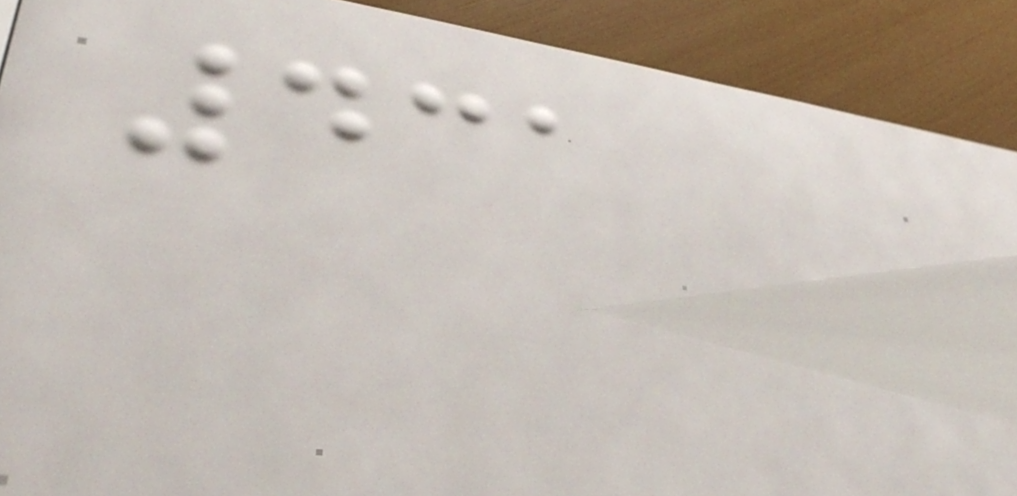431
